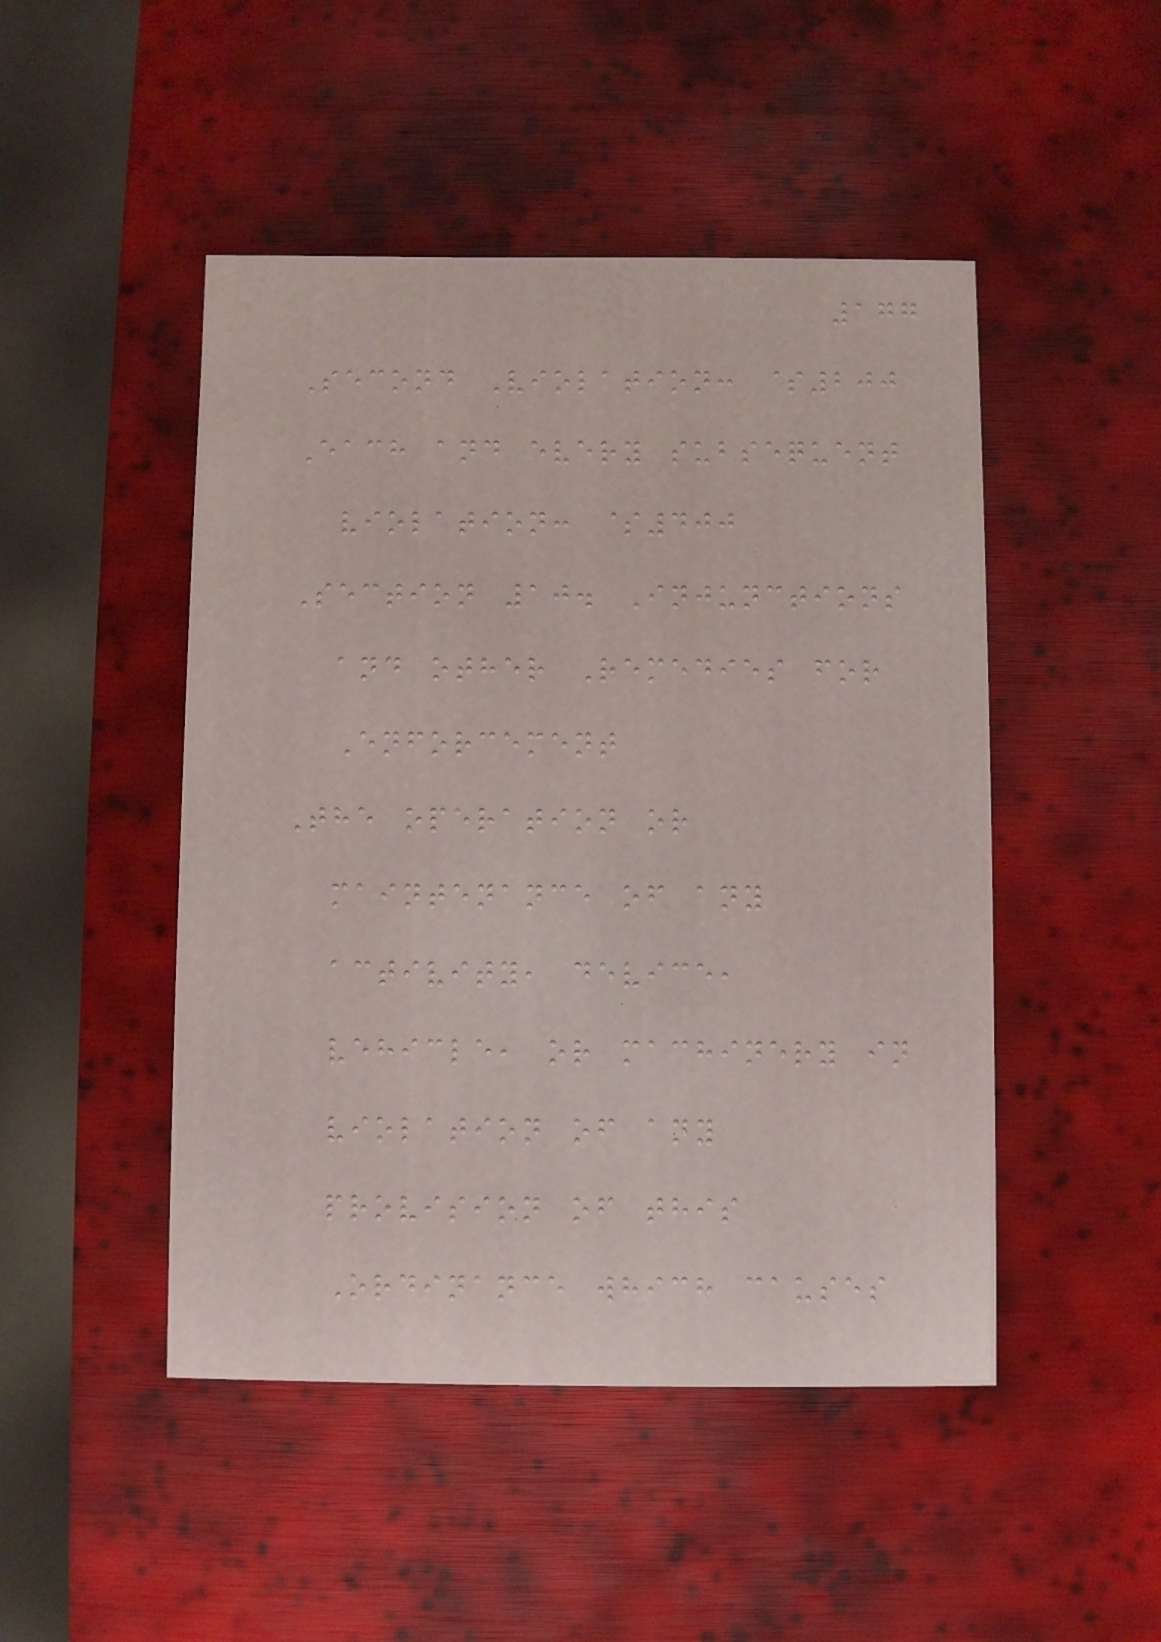177
Second Violation: $200
Each and every subsequent
violation: $400
Section 10. Injunctions
and other Remedies for
Enforcement
The operation or
maintenance of any
activity, device,
vehicle, or machinery in
violation of any
provision of this
Ordinance which causes
